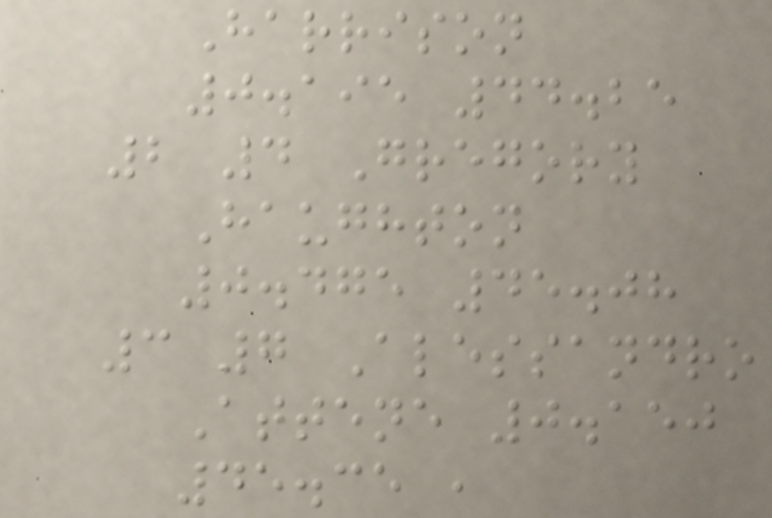Harrison
0.195 44.25
2 4 Gregory
Haughton
0.475 45.08
3 7 Alessandro
Attene 0.150
45.35 ,
